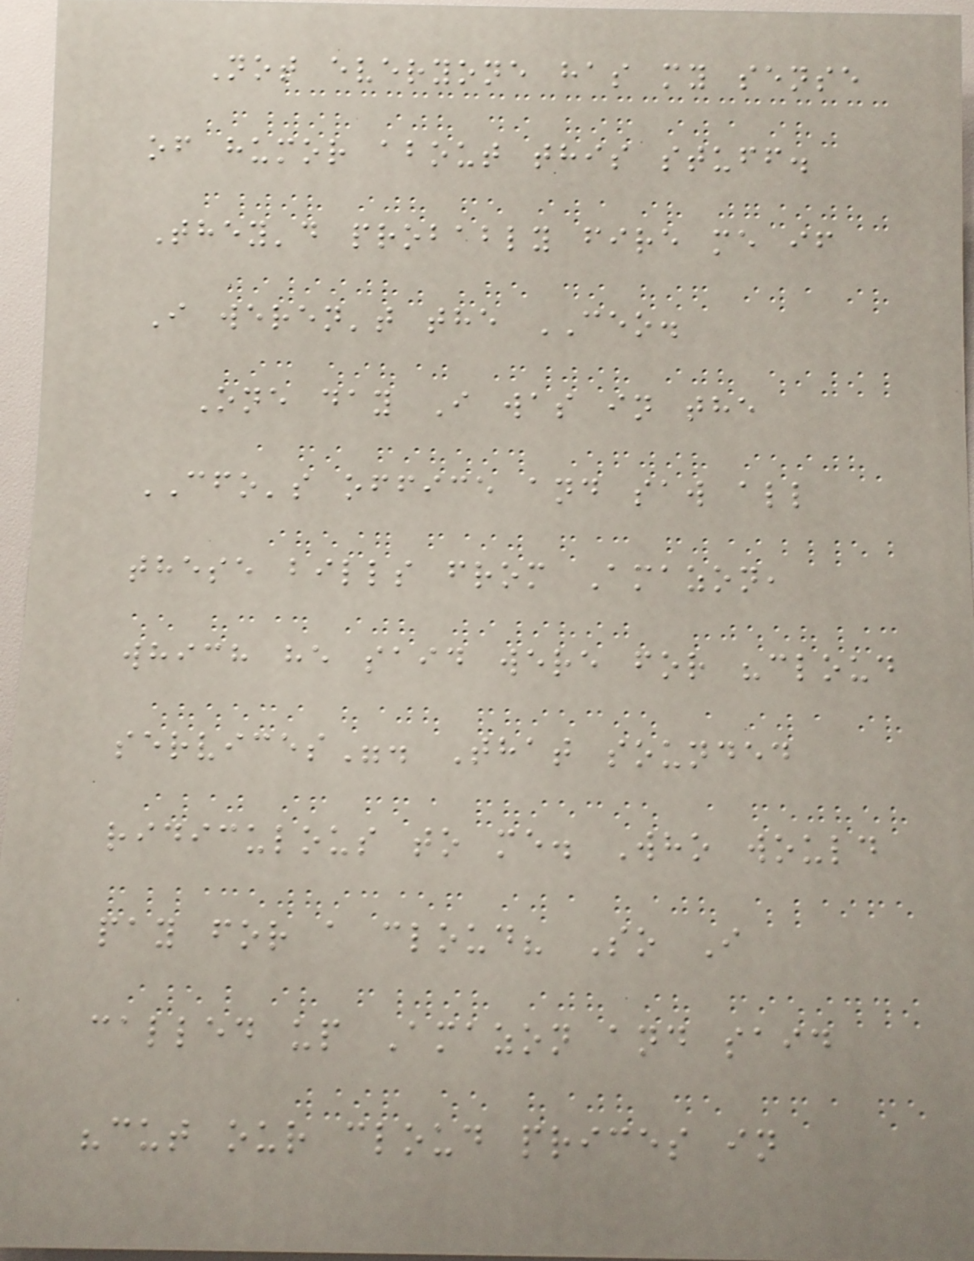Not everyone has my sense
of humor about this stuff.
They'd probably fire me if
I weren't the CEO.
One day I was in the
CFO's office and saw all
these bills from Amazon,
which he said were for "cloud
services". That sounded
ridiculous to me. Who would
pay for a cloud? So I
called up Amazon and said
"cut our cloud prices in
